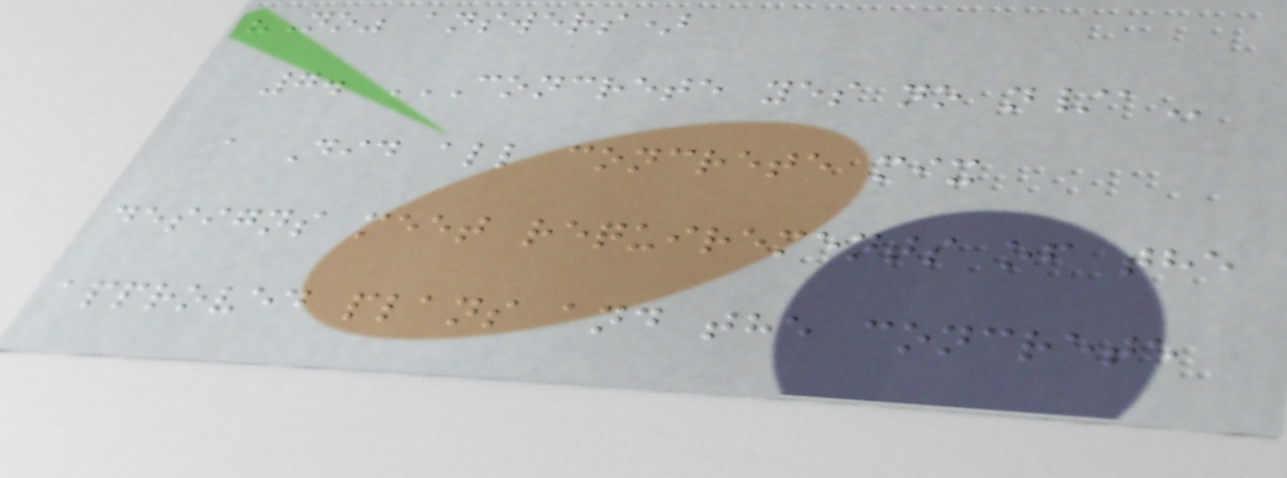"No" answers)
7. CONCRETE YES NO N/A
a Did all concrete mix
designs meet requirements of the
approved plans and the concrete
